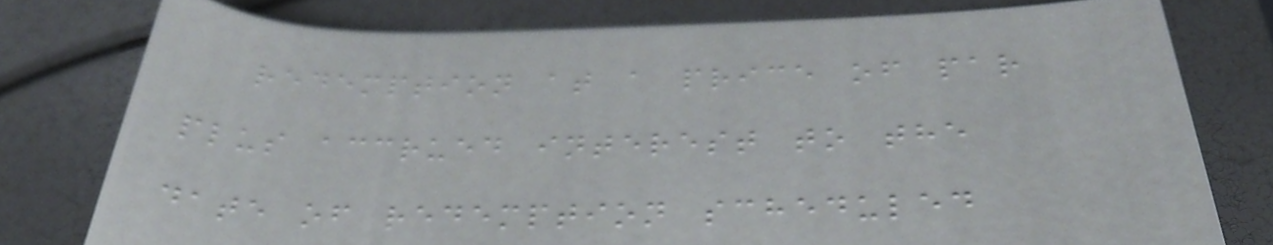redemption at a price of par
plus accrued interest to the
date of redemption scheduled
